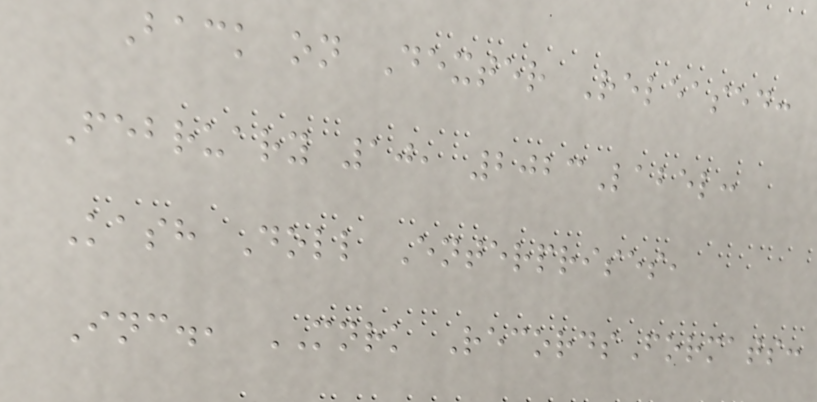Back on Dexter Released:
February 10, 2023Label:
Kash Doll Enterprises,
Inc., MNRK RecordsFormats:
